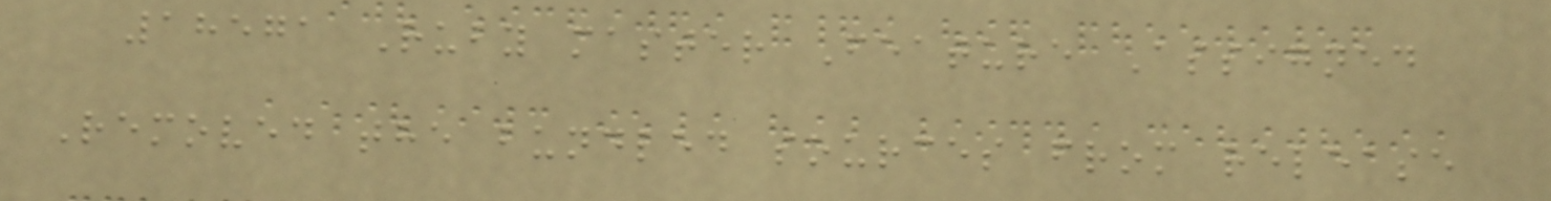18571 Ruby master Feature Assigned
Removed the bundled sources from release
